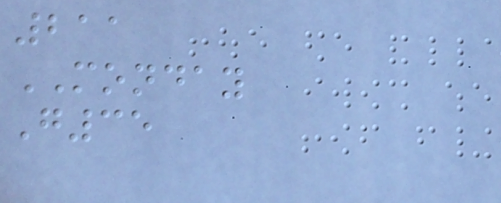211
MONDAY
G35
